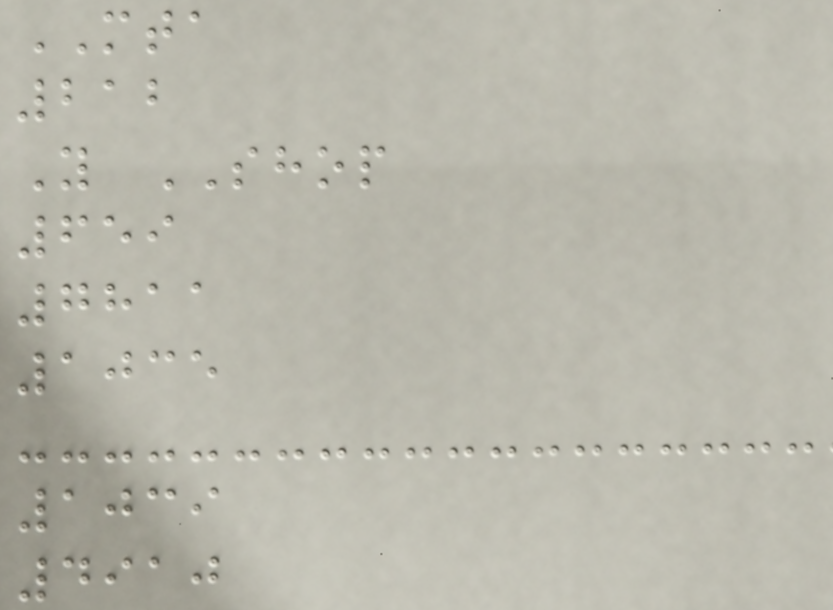MTA
212
Y SHOP
659
7811
1035
1039
4910
